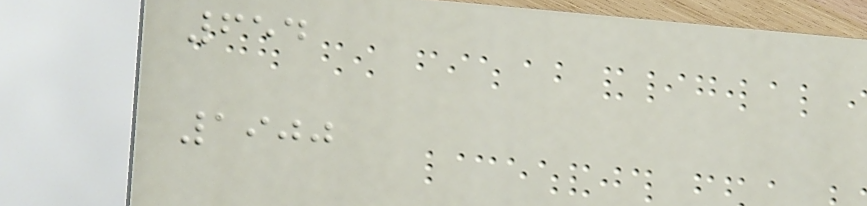654
1900
